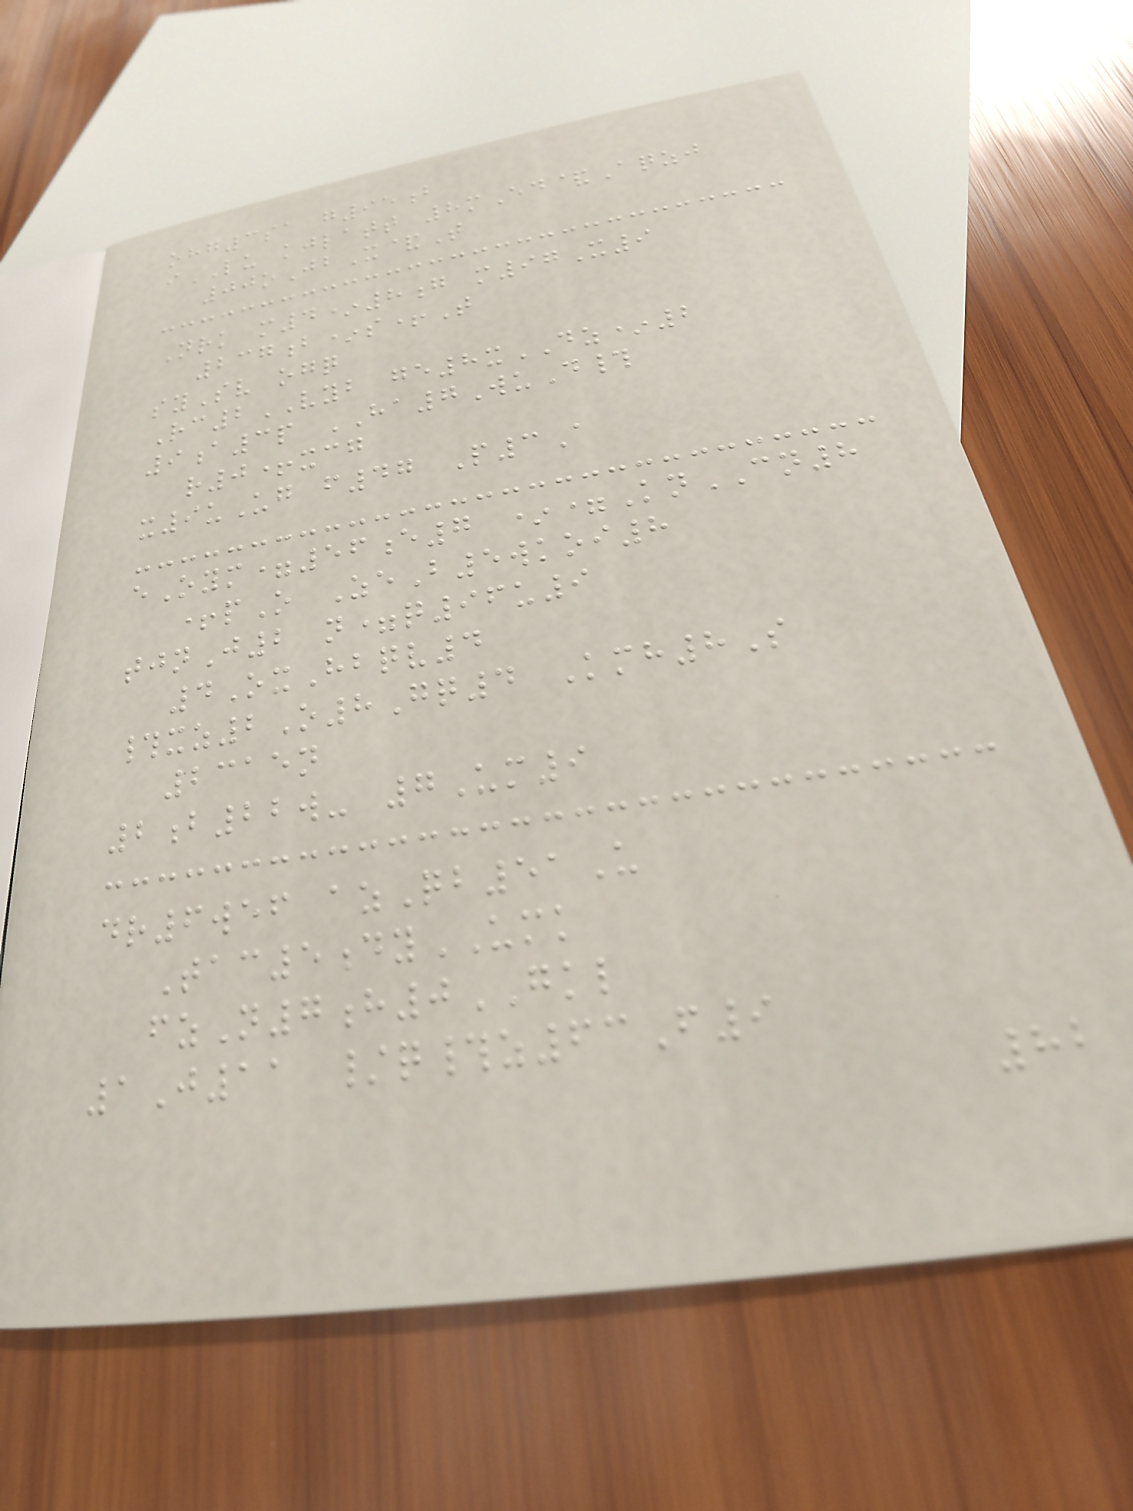ohg3sa g95b
iLU kjlatt 8mEd&Aqzj
00oJbX&T
Nrk m4*8g m97X9
237b*s+T
sySv ogq
Rc2VYB ge8xDZ*2
9a3p HA7WuD#
r0+xcg
x9uUg f47 P3A
eOym=56e7 *=KnCN8
+pO ZeB5wkoi8
tjnJ2 n=q96u9
4OxHbqv4
#xz2O8Gq4 Kmh8S
2315n
2b22w- 7Um9
dr6wef azQb51U
Tac5dyUMK
fzN7h0GKL
1J11 /q#z63F9
82
